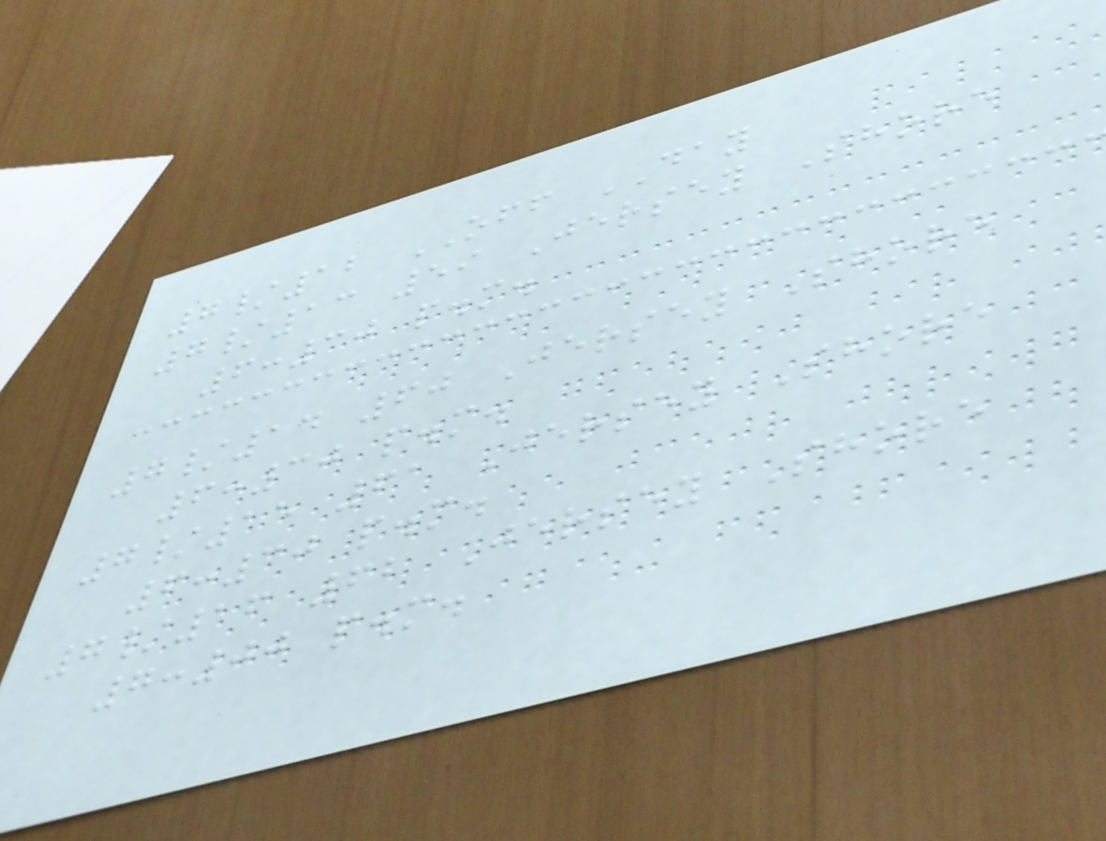7/12 OFF DAY
7/13 59 Jersey Shore
6:30 p.m.
7/14 60 Jersey Shore
6:30 p.m.
7/15 61 Jersey Shore
6:30 p.m.
7/16 62 Jersey Shore
7:00 p.m.
